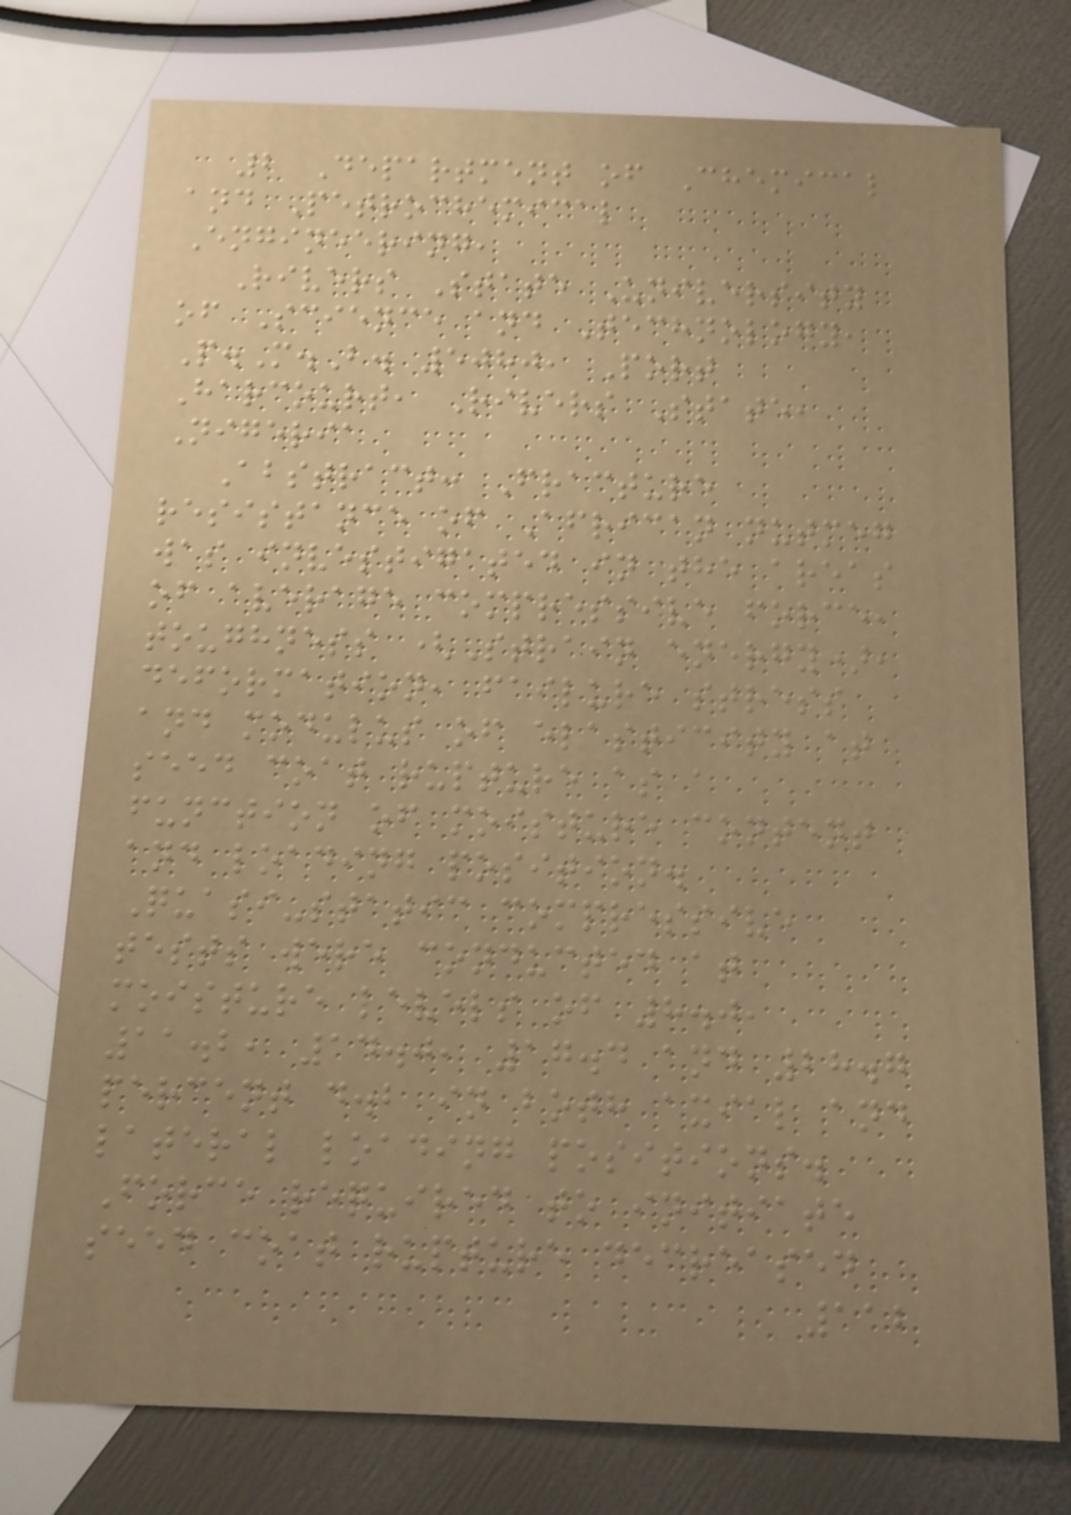2 Department of Chemical
and Petrochemical
Engineering,
Rivers State University
of Science and Technology,
P.M.B. 5080, Port
Harcourt, Rivers State,
Nigeria
Abstract: Fracture
resistance of African nutmeg
was investigated in the areas
of average compressive force,
toughness (Strain energy),
deformation, failure stress
and modulus of elasticity at
seed coat rupture as a
function of moisture content
and loading position.
Quasi-static compressive
tests were conducted at
moisture levels of 8.0,
11.2, 14.0, 17.4 and 28.7
percent d.b in both axial and
lateral loading positions.
Force required to initiate
seed coat rupture decreased
112
